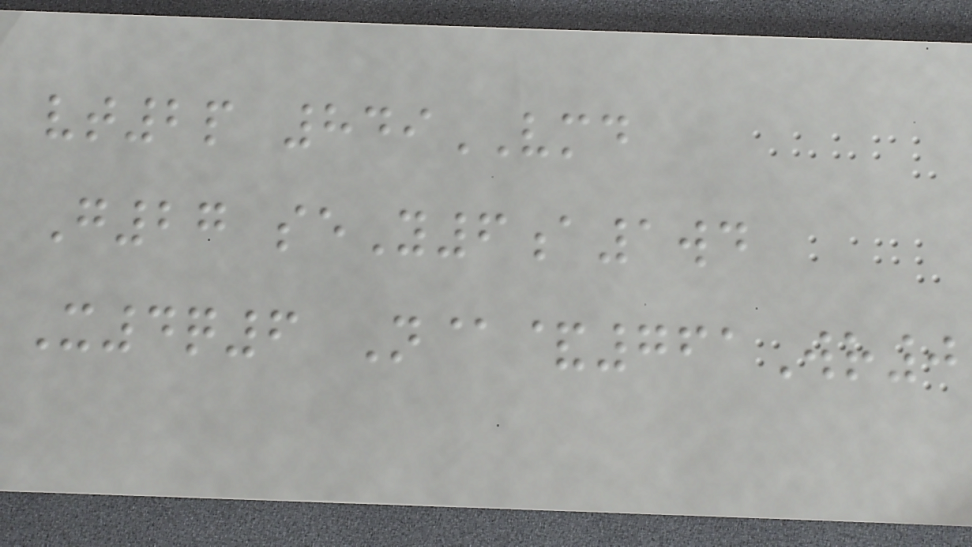vt2p 849VMD
G27 seY6a1wd
X4q6 N@&761Wr0
